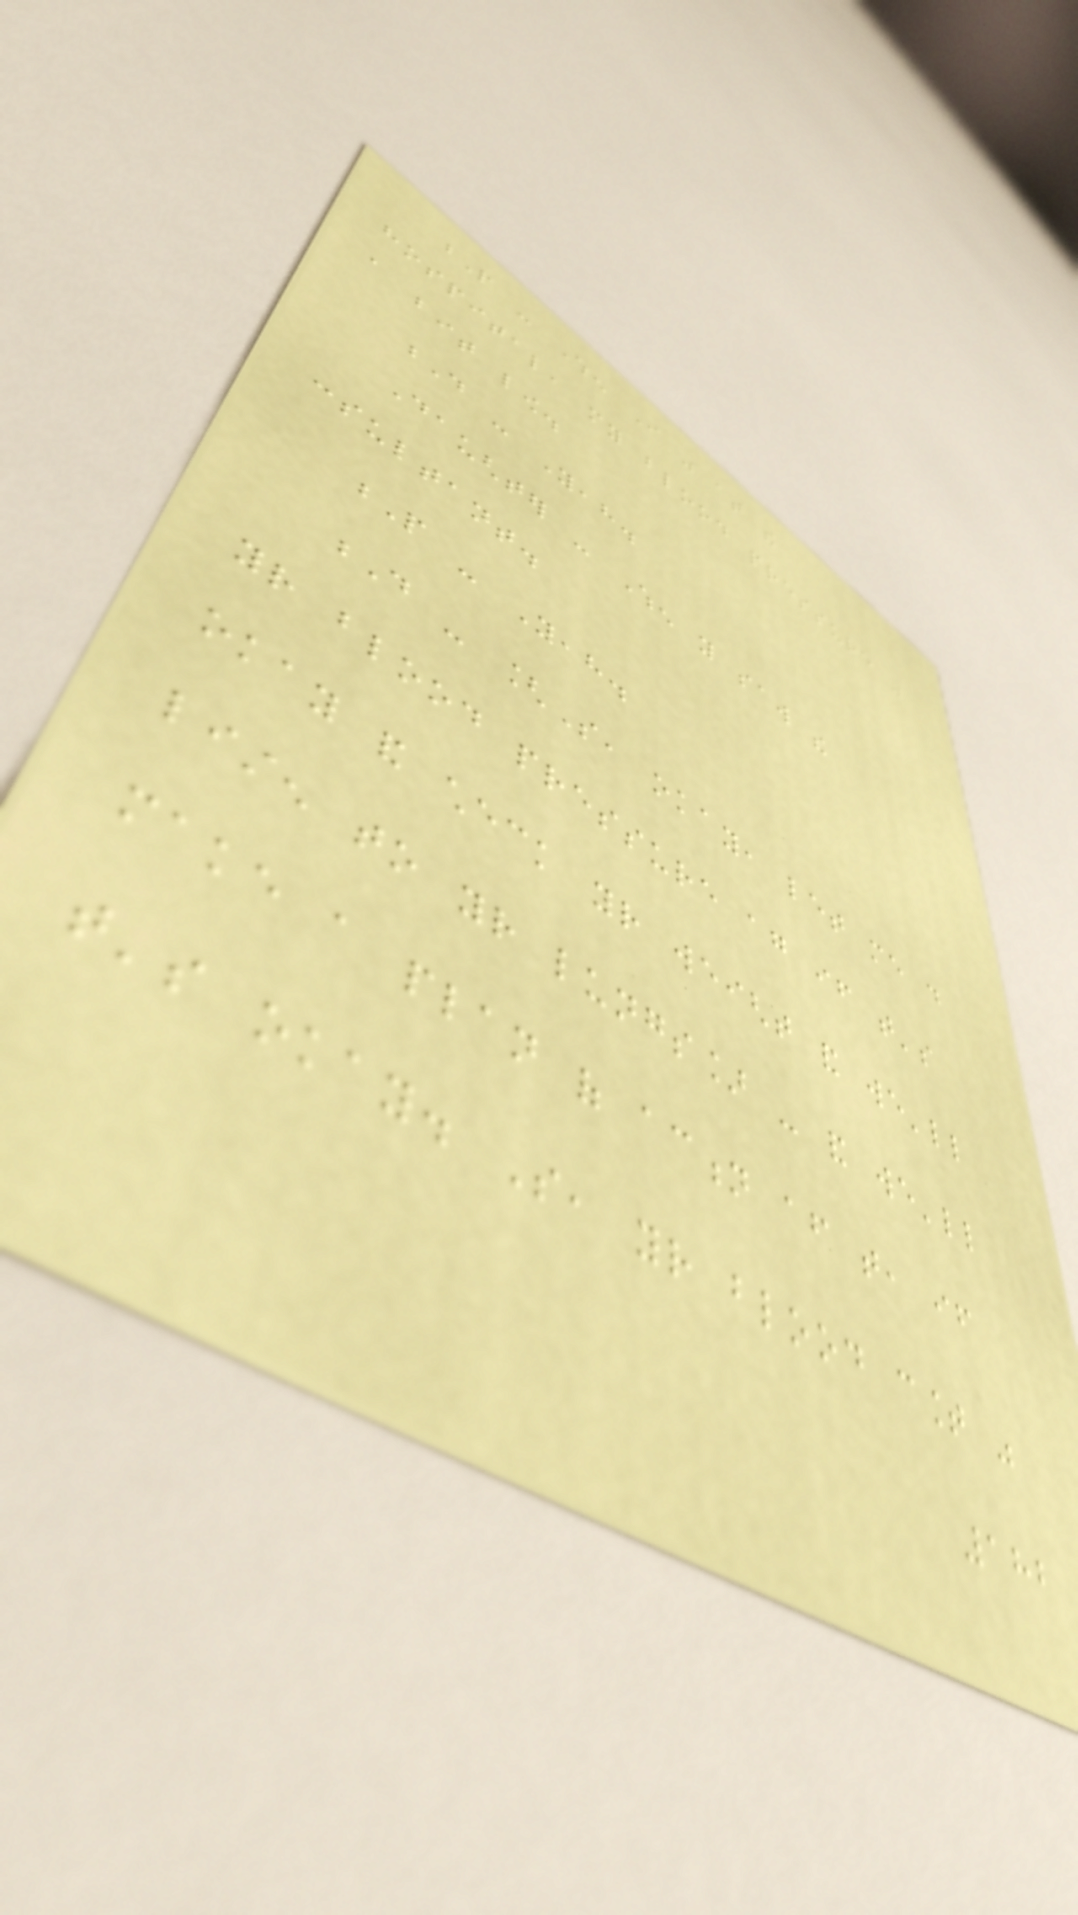P - When I was at the
hospital, my blood pressure was
a bit low.
D - Yeah.
Daughter - When you saw the
consultant.
P - Yeah.
D - [So, okay, let me do
your blood pressure again if that's
okay and check your weight and we'll
listen to your lungs] - and we'll
make a plan of action after that, if
that's okay. So, your blood count was
182
